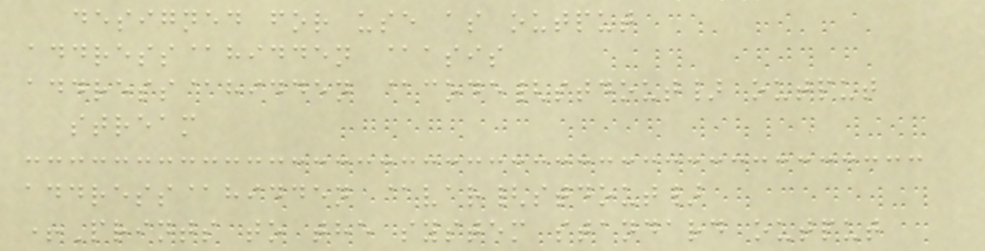designed for use as output
address@hidden @asis
address@hidden @code{stdout} output
stream
address@hidden @var{stdout}
+Prints to the system standard output
